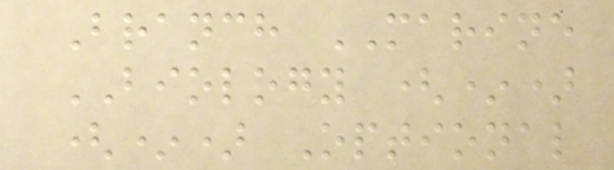Branch MARINE
BIOLOGY (*)
(*) Optional
